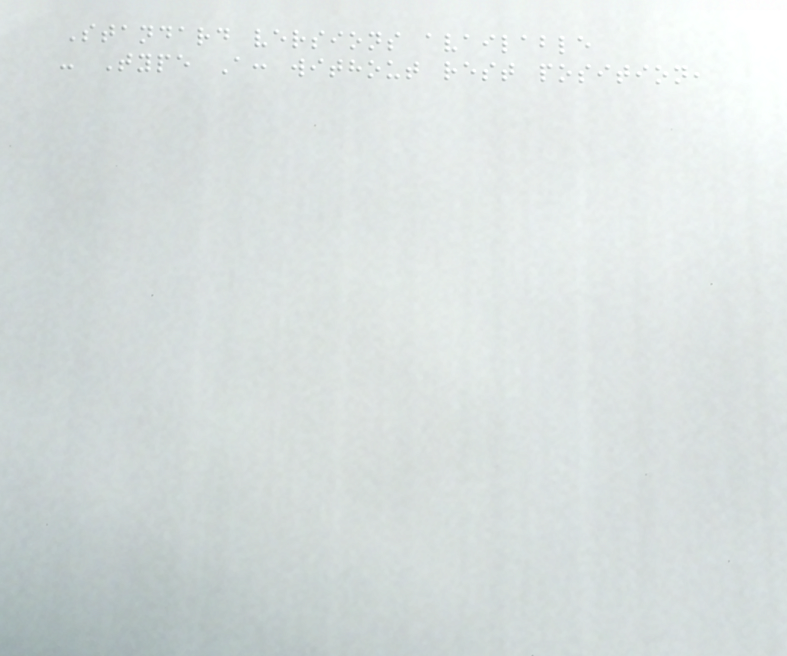Standard versions available
- Type A: without rest position,
